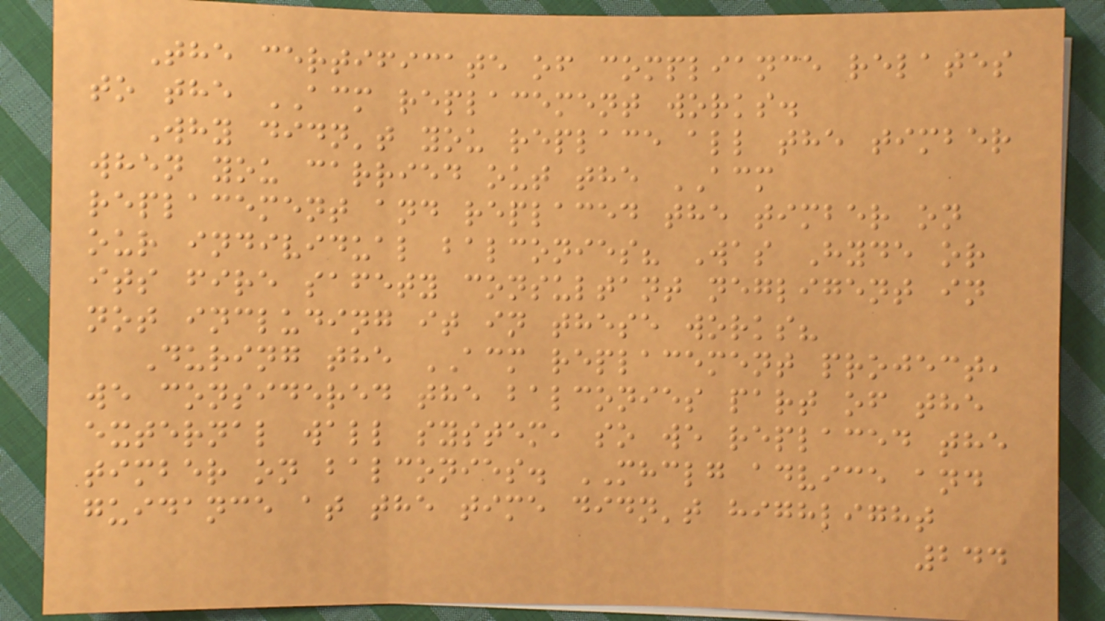The certificate of compliance relates
to the ACM replacement works.
Why didn't you replace all the timber
when you carried out the ACM
replacement and replaced the timber on
our individual balconies? Was Hyde or
its fire safety consultant negligent in
not including it in these works?
During the ACM replacement project,
we considered the balconies part of the
external wall system, so we replaced the
timber on balconies. MHCLG advice and
guidance at the time didn't highlight
244
